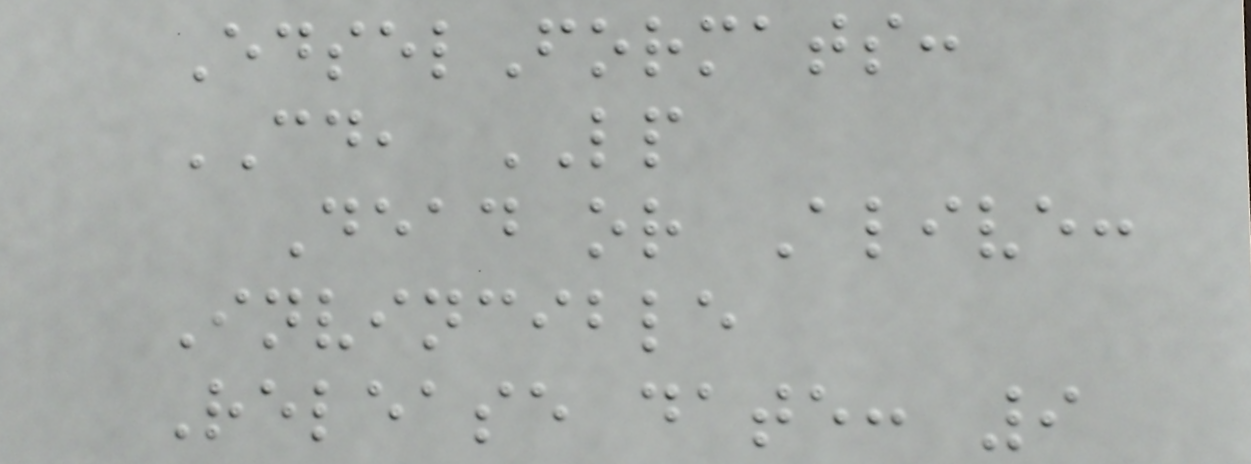EdselFormats:
CD, LP
Dead or Alive:
Invincible
Release date: 9
